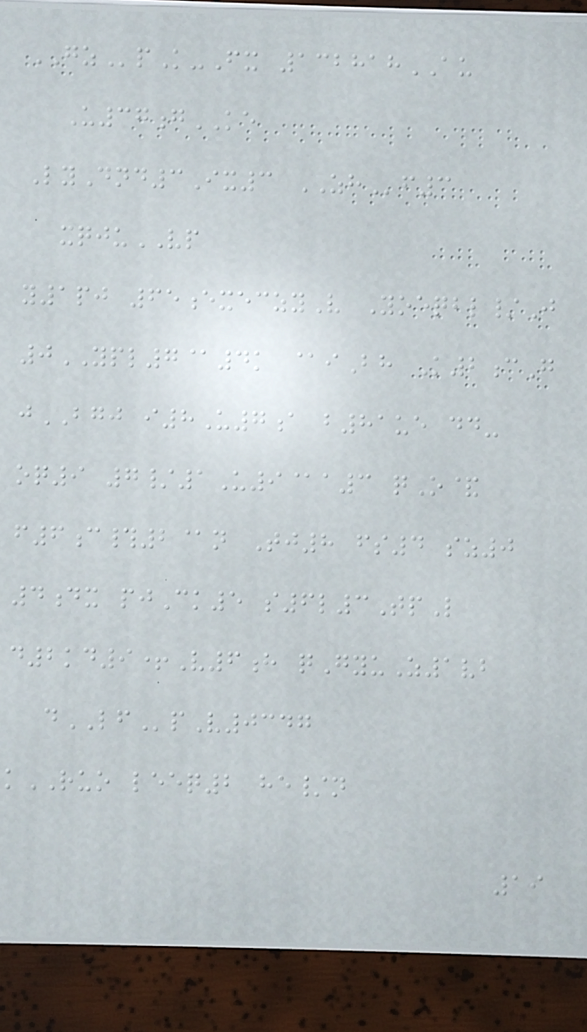GZpK-Fx 132818AU
U37gKE
LyDnd3Ix3 ZHf3
xqjuVP
y1pj 65execzyV Yoeqbl/J
0YPL7@4k @iBh K2cG
jBGJ i8U7a b81ue dd-
oq9 7/1U9@a3 qO&
f6c#2@n Tj8 fs4 sz0
4dx pjCk5 s6l3TpL
d2kd9+V6h qGyuZ1vb
dLFpV0347
kRUO leeq2 he/n
19
